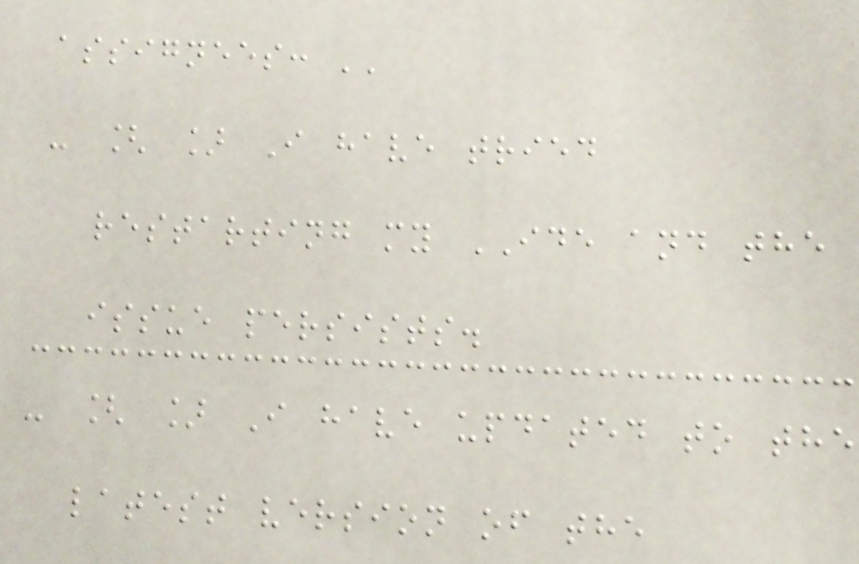assignees: ''
- [ ] I have tried
restarting my IDE and the
issue persists.
- [ ] I have updated to the
latest version of the
